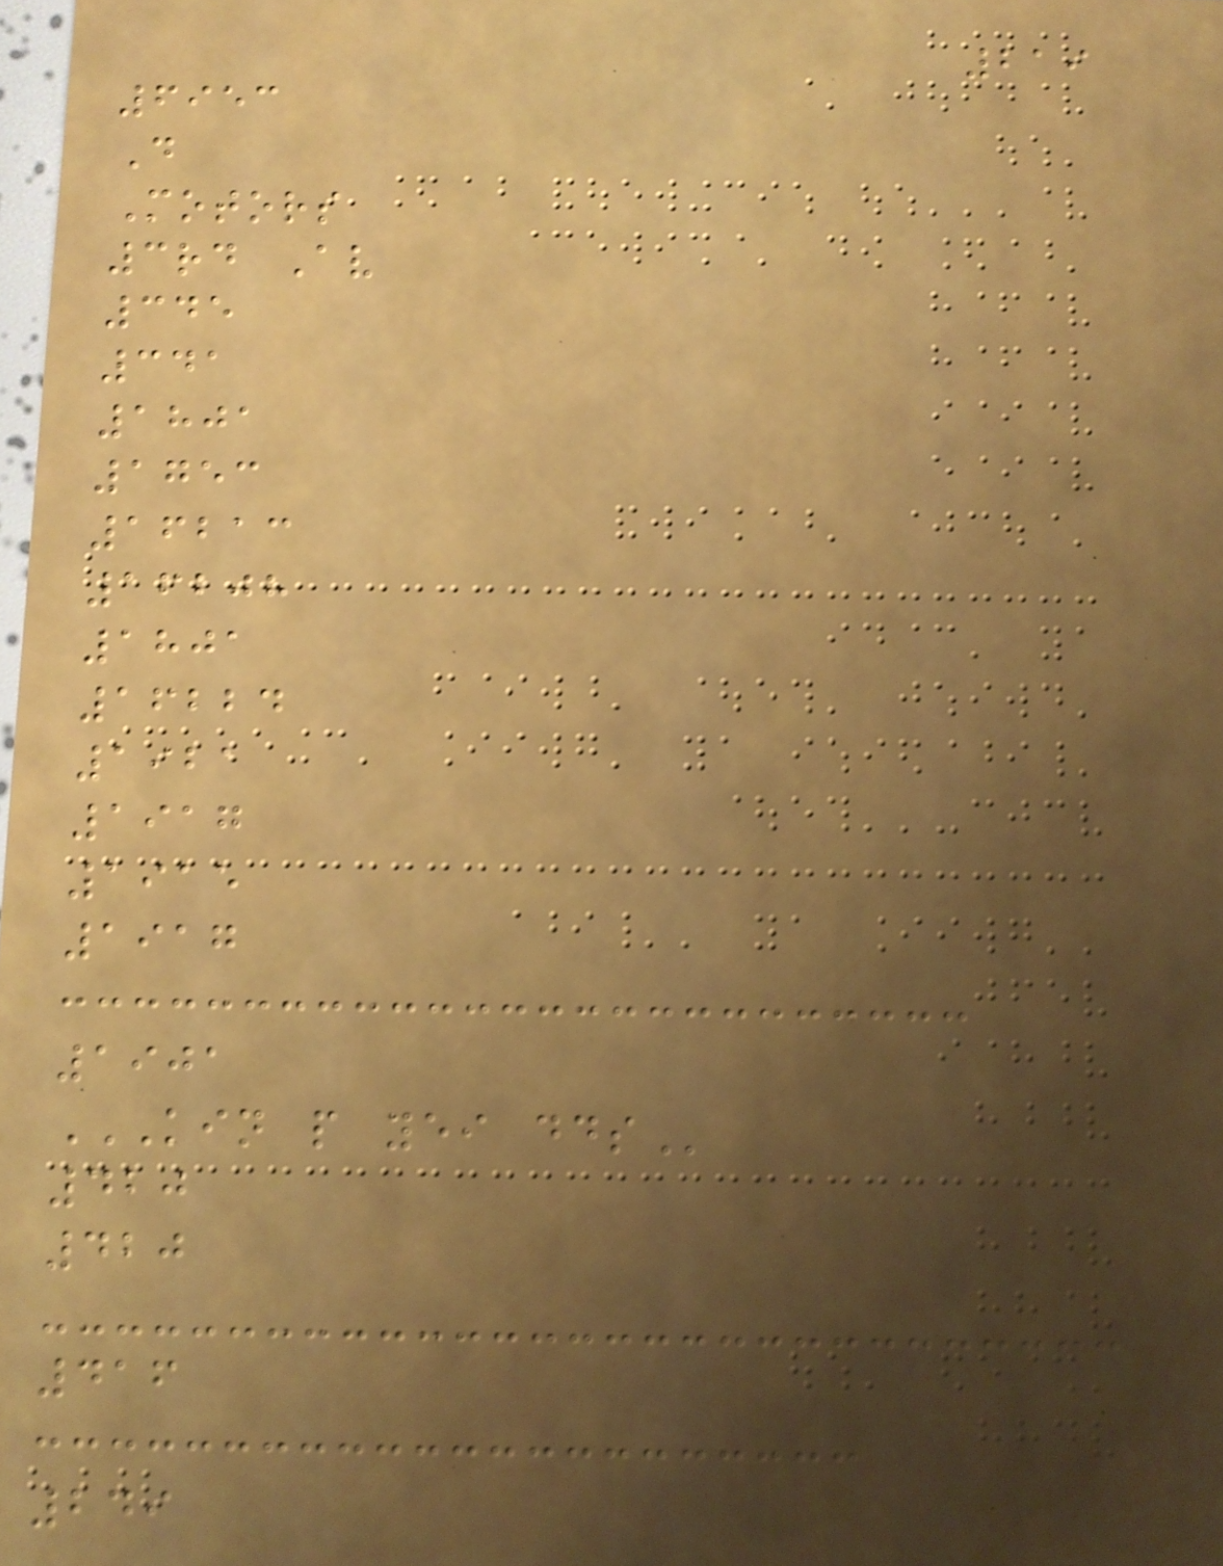219
6953
D
Motors
3rd Av
345
341
1801
1753
16213
16208
1801
16224
1921
1917
1915
1917
1901
KIN P YEI DDS
420
420
416
249
